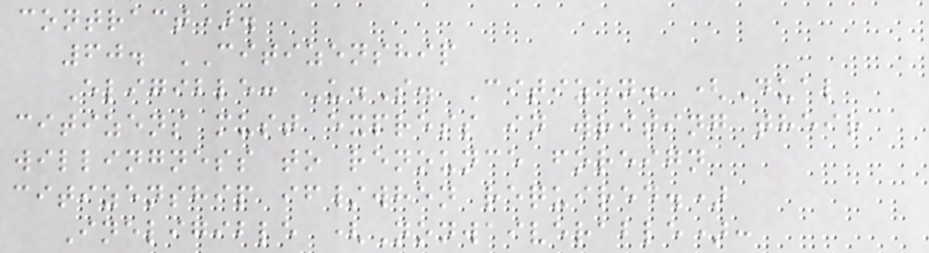contract).
60. CITIZENSHIP
Eligible: U.S. Citizen. (Dual
citizens must express in writing their
willingness to renounce foreign
citizenship if/when required.)
Ineligible (Nonwaiverable):
